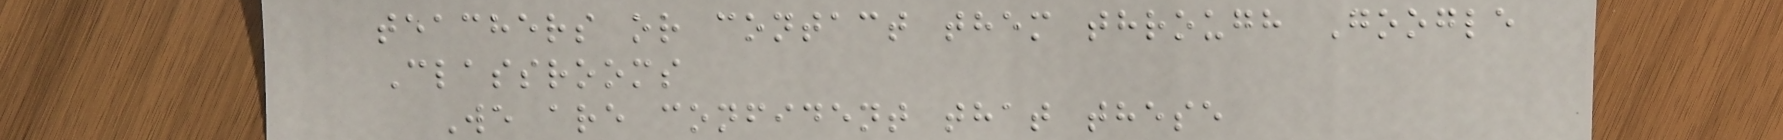teachers or contact them through Google
Classrooms
We are confident that these
